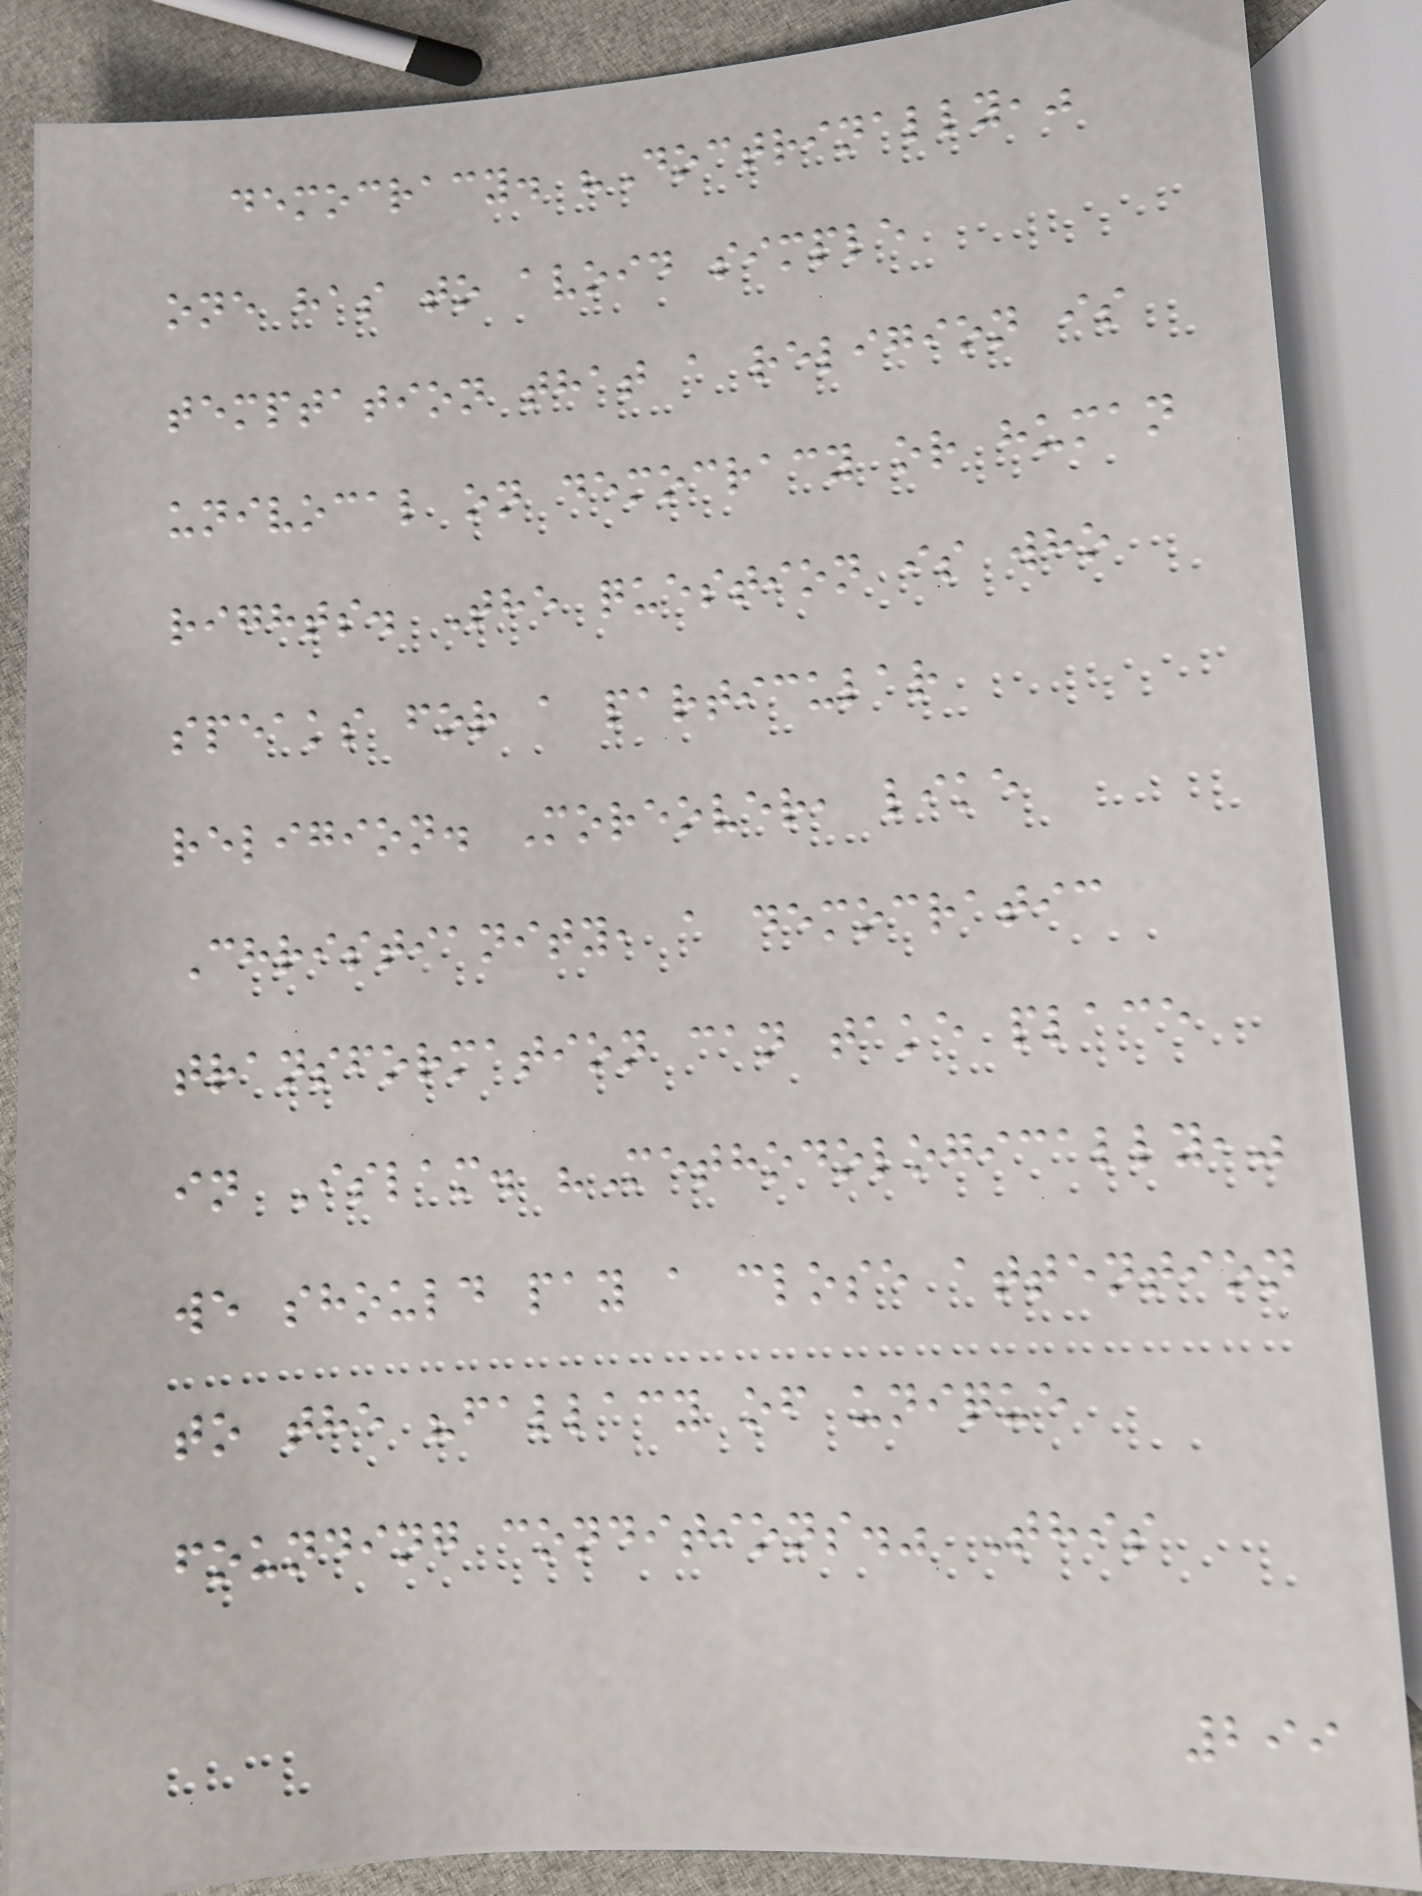democracy. "Doctrinally,"
one has to avoid simple
temptation that a religion is
univocal on democracy or human
rights. The question is who
speaks for a particular
religion. Moreover, like
Christianity, a democratic
transformation can take place
in Islam. "Methodologically,"
we should pay a close attention
to the "fallacy of unique
founding conditions." This
299
